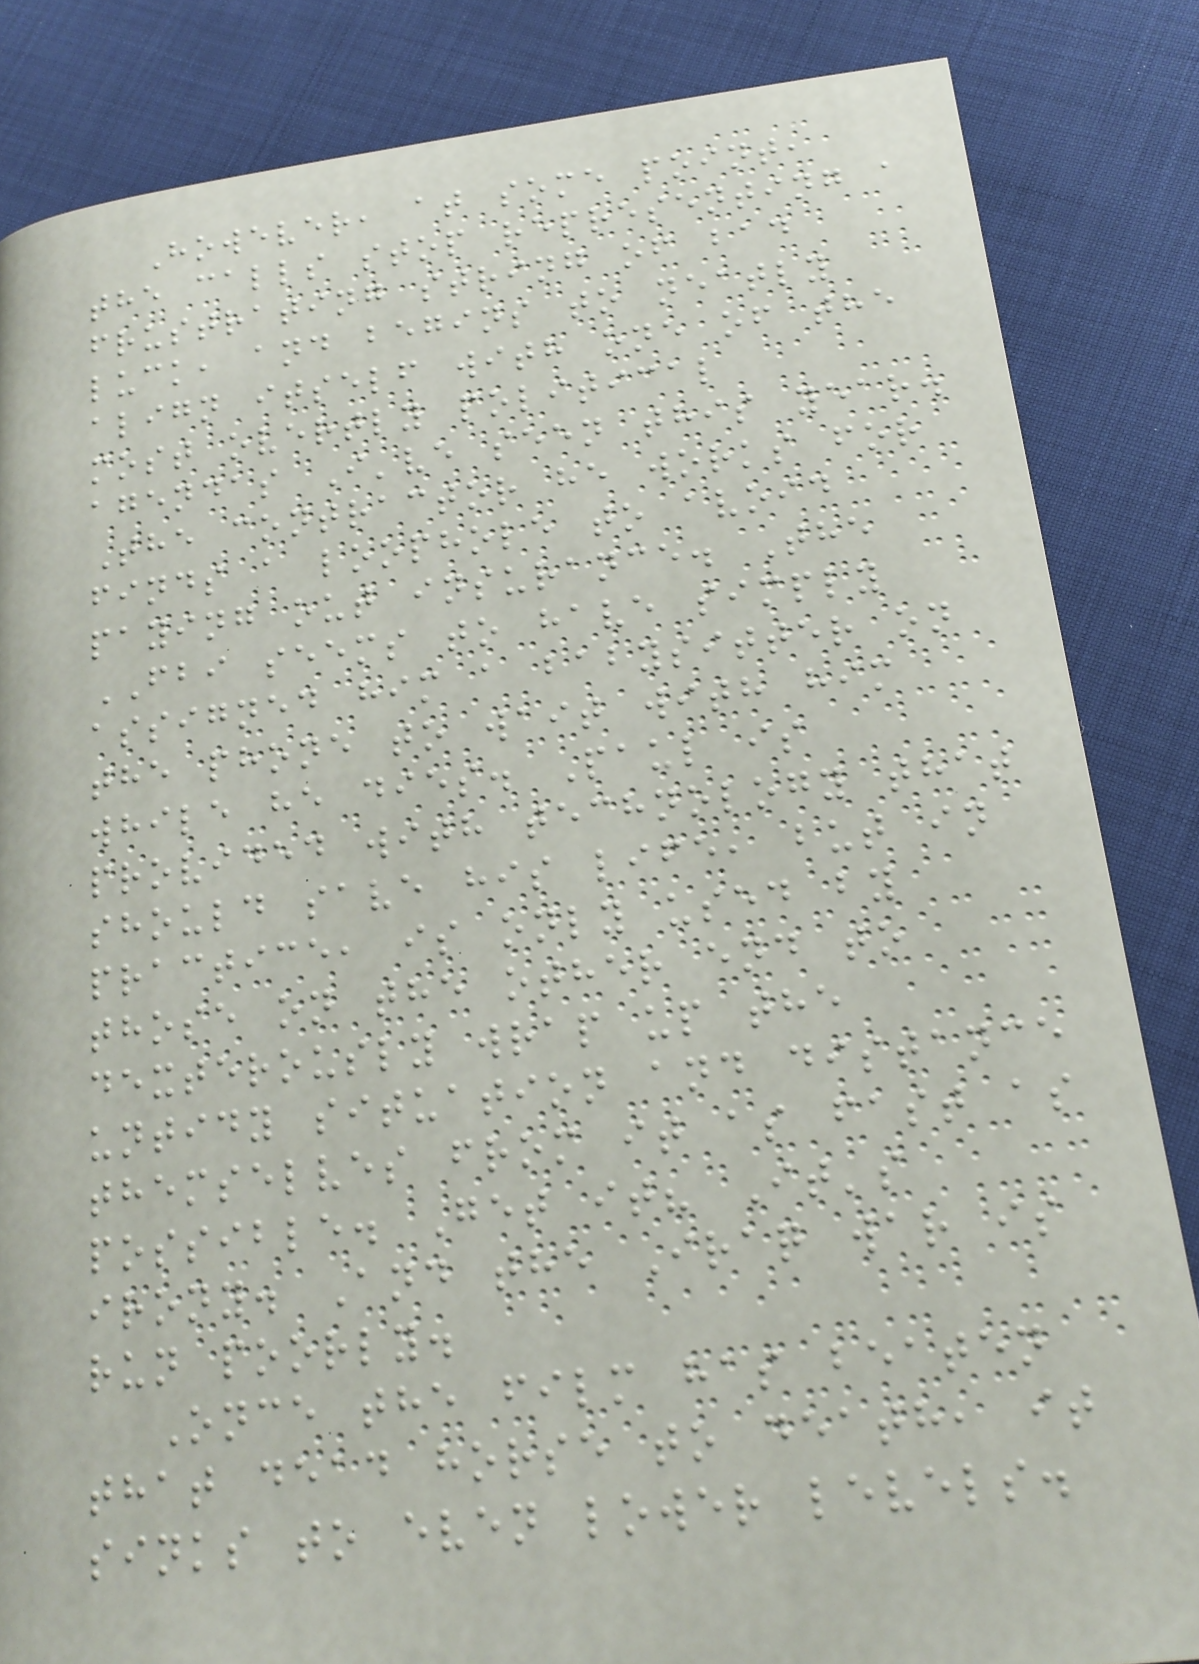However, at some point,
the calls stop representing a
frustrating string of bad
luck, and begins to neatly
align itself with one of the
most overtly political
agendas I've seen this year.
The contractor he works for
finds a loophole to avoid
paying out insurance. The
FBI seems to have simply
assigned him a babysitter on
the phone to wait with him
while he dies. Paul is
provided with technology that
should save his life, but in
practice, is only used by
those on the other end to
dexterously wrap up the
untidy situation and distance
themselves from it as fast as
possible. Get it? It's
irony. And the Iraq war is
run poorly.
Once the film has beaten
that dead horse to death, it
sinks to even lower levels.
